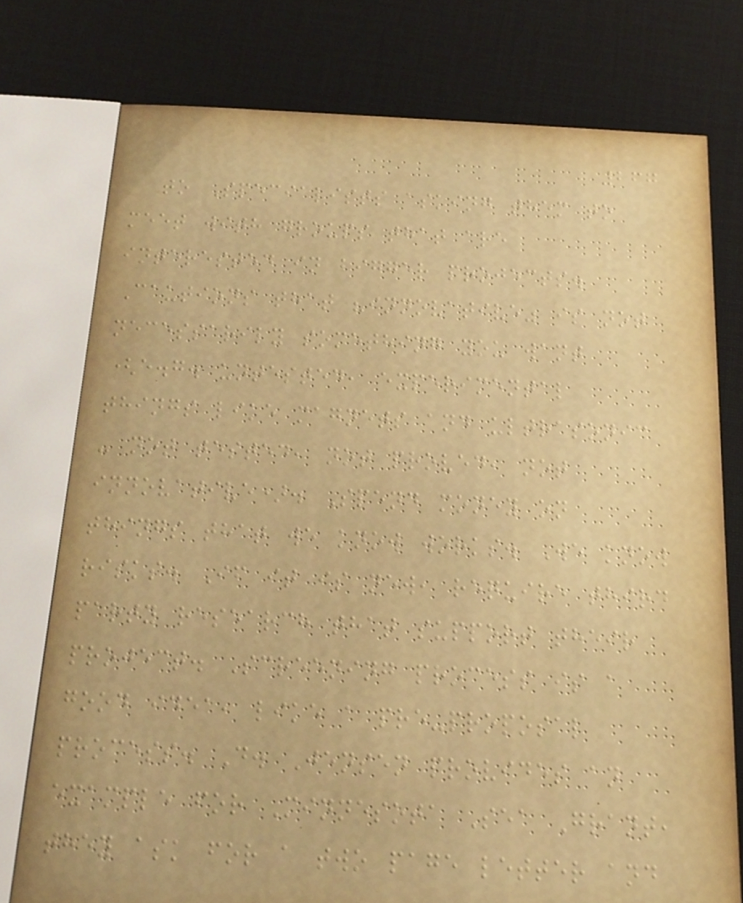267
to Specialists asking them to
meet with groups that are
interested in bigger projects.
Cautions that "innovative" is not
necessarily something you want
(e.g. untested, experimental
things like magnets and ultrasonic
- not tested, not proved, not
innovative). Spend money on
things that we know works. We know
risks. If it is new, require third
party research that support their
project. Screening process is a
good idea, like a pre-proposal
process. D. Jensen provides an
example for Minnesota Sea Grant,
they ask for a two page letter and
